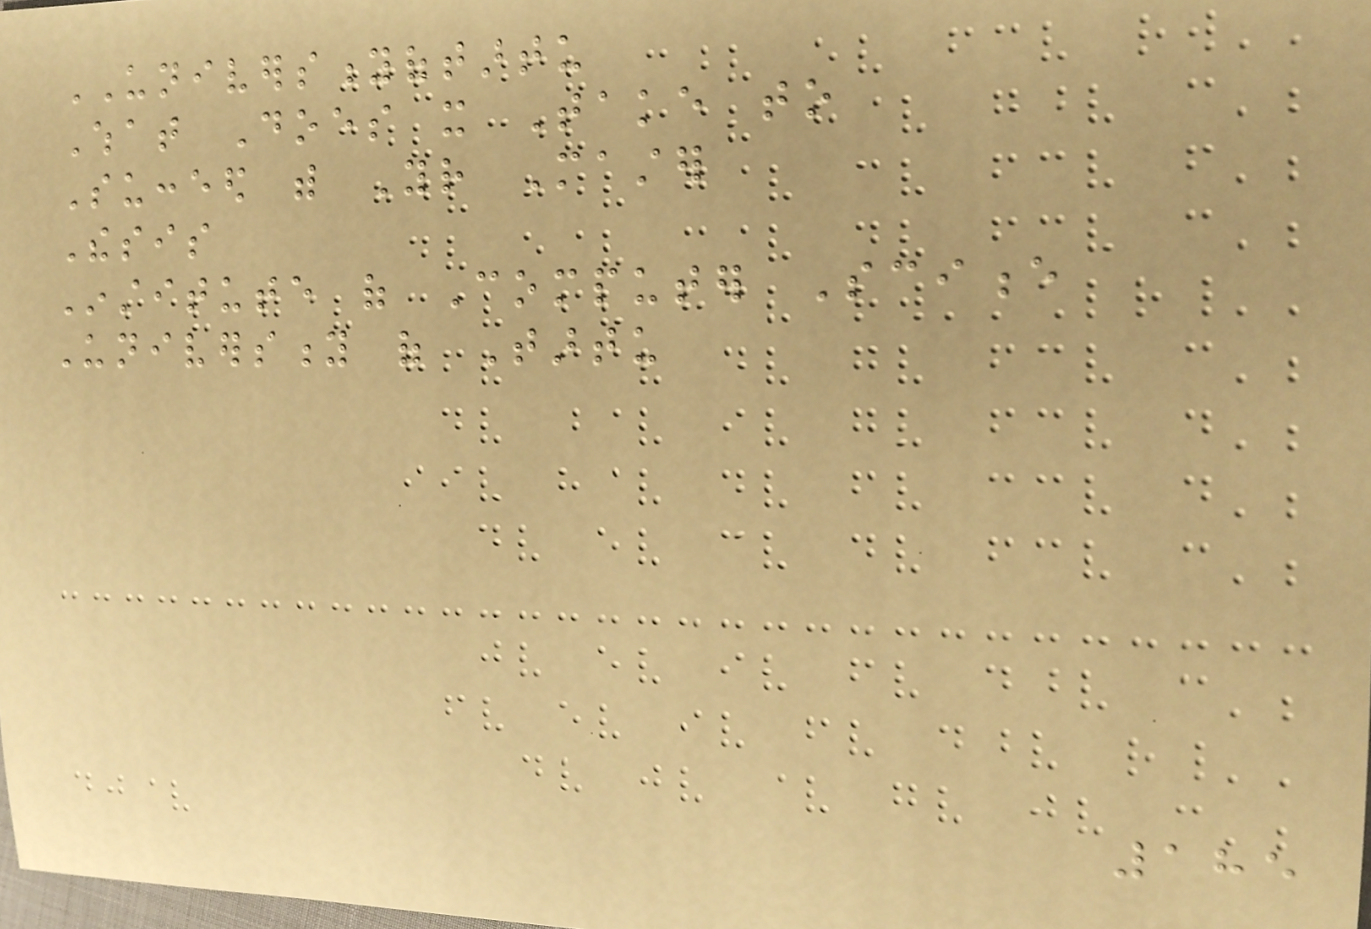UNIVERSITYOFTARTU
What Does it Take to
Succeed with Your Master
Thesis
Institute of Computer Science
University of Tartu
185
